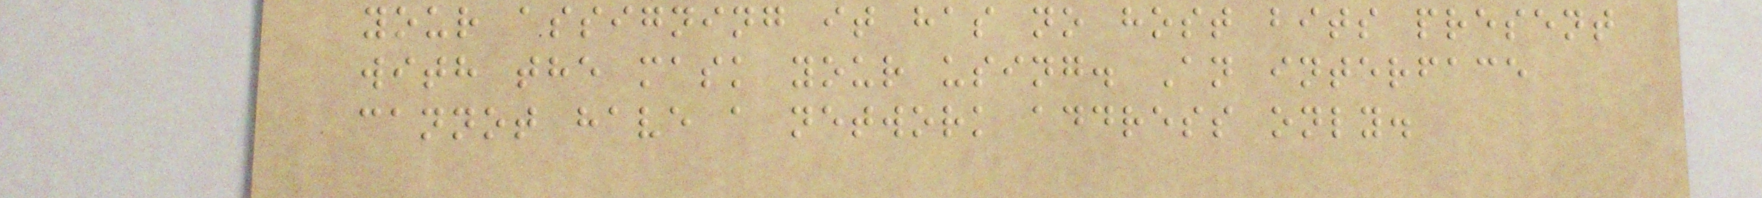your assigning it has no host bits present
with the mask your using. An interface
cannot have a network address only.
